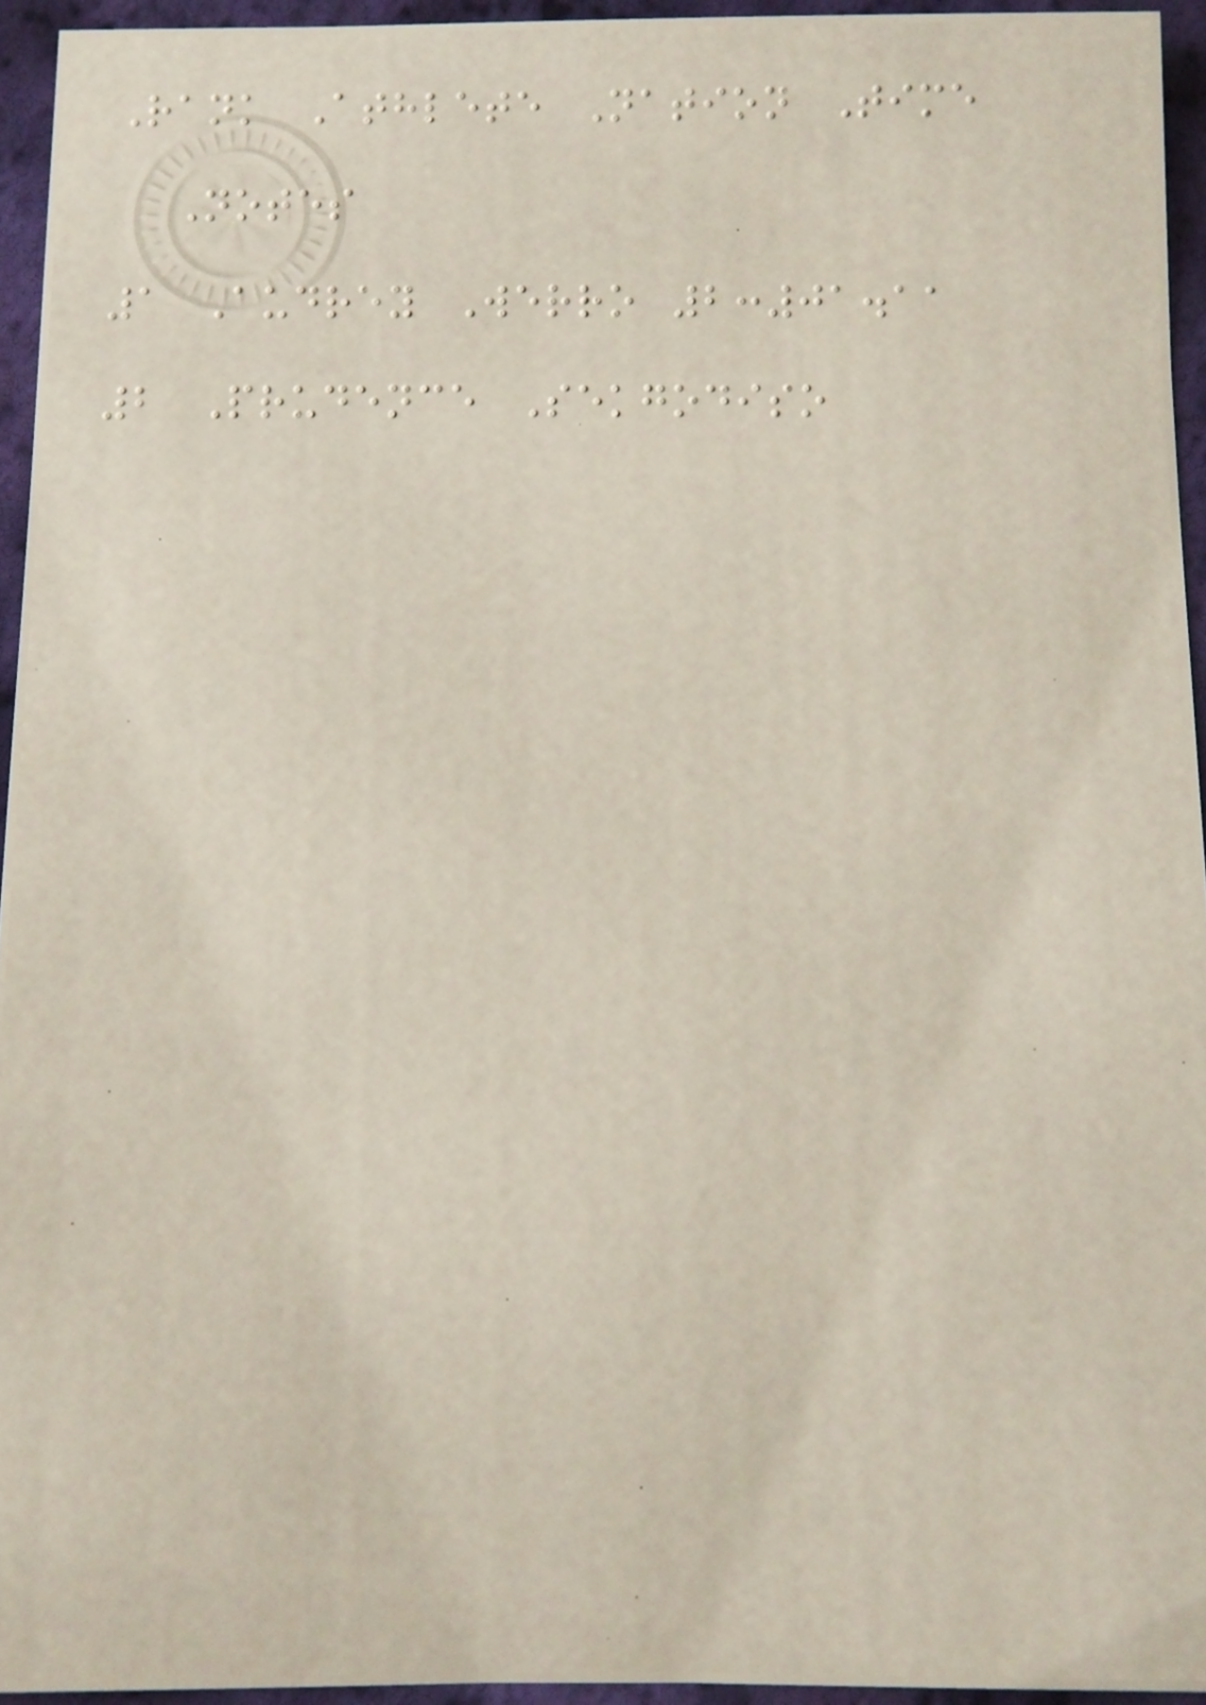Rank Athlete Nation Time
Notes
1 Audrey Werro 2:01.11
2 Prudence Sekgodiso
